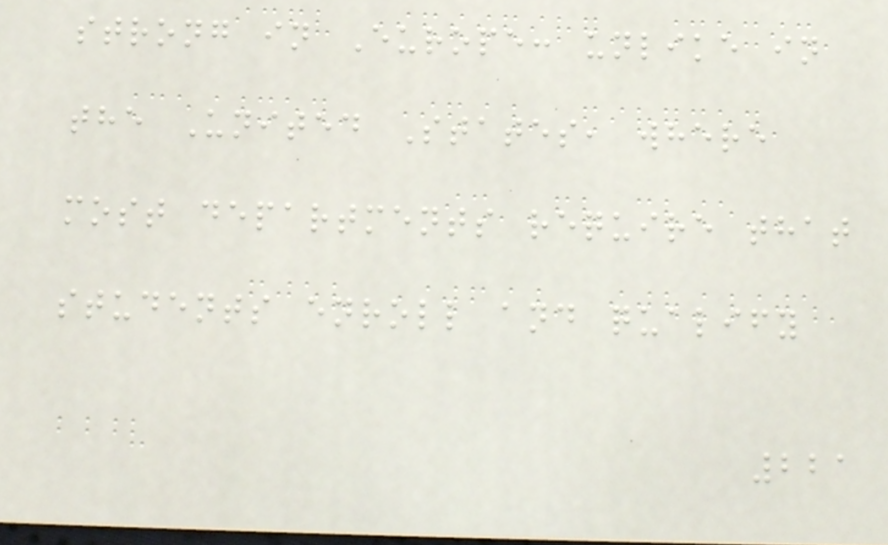strong in Europe: unlike in
the United States, where
most departments require that
students enroll and qualify
221
